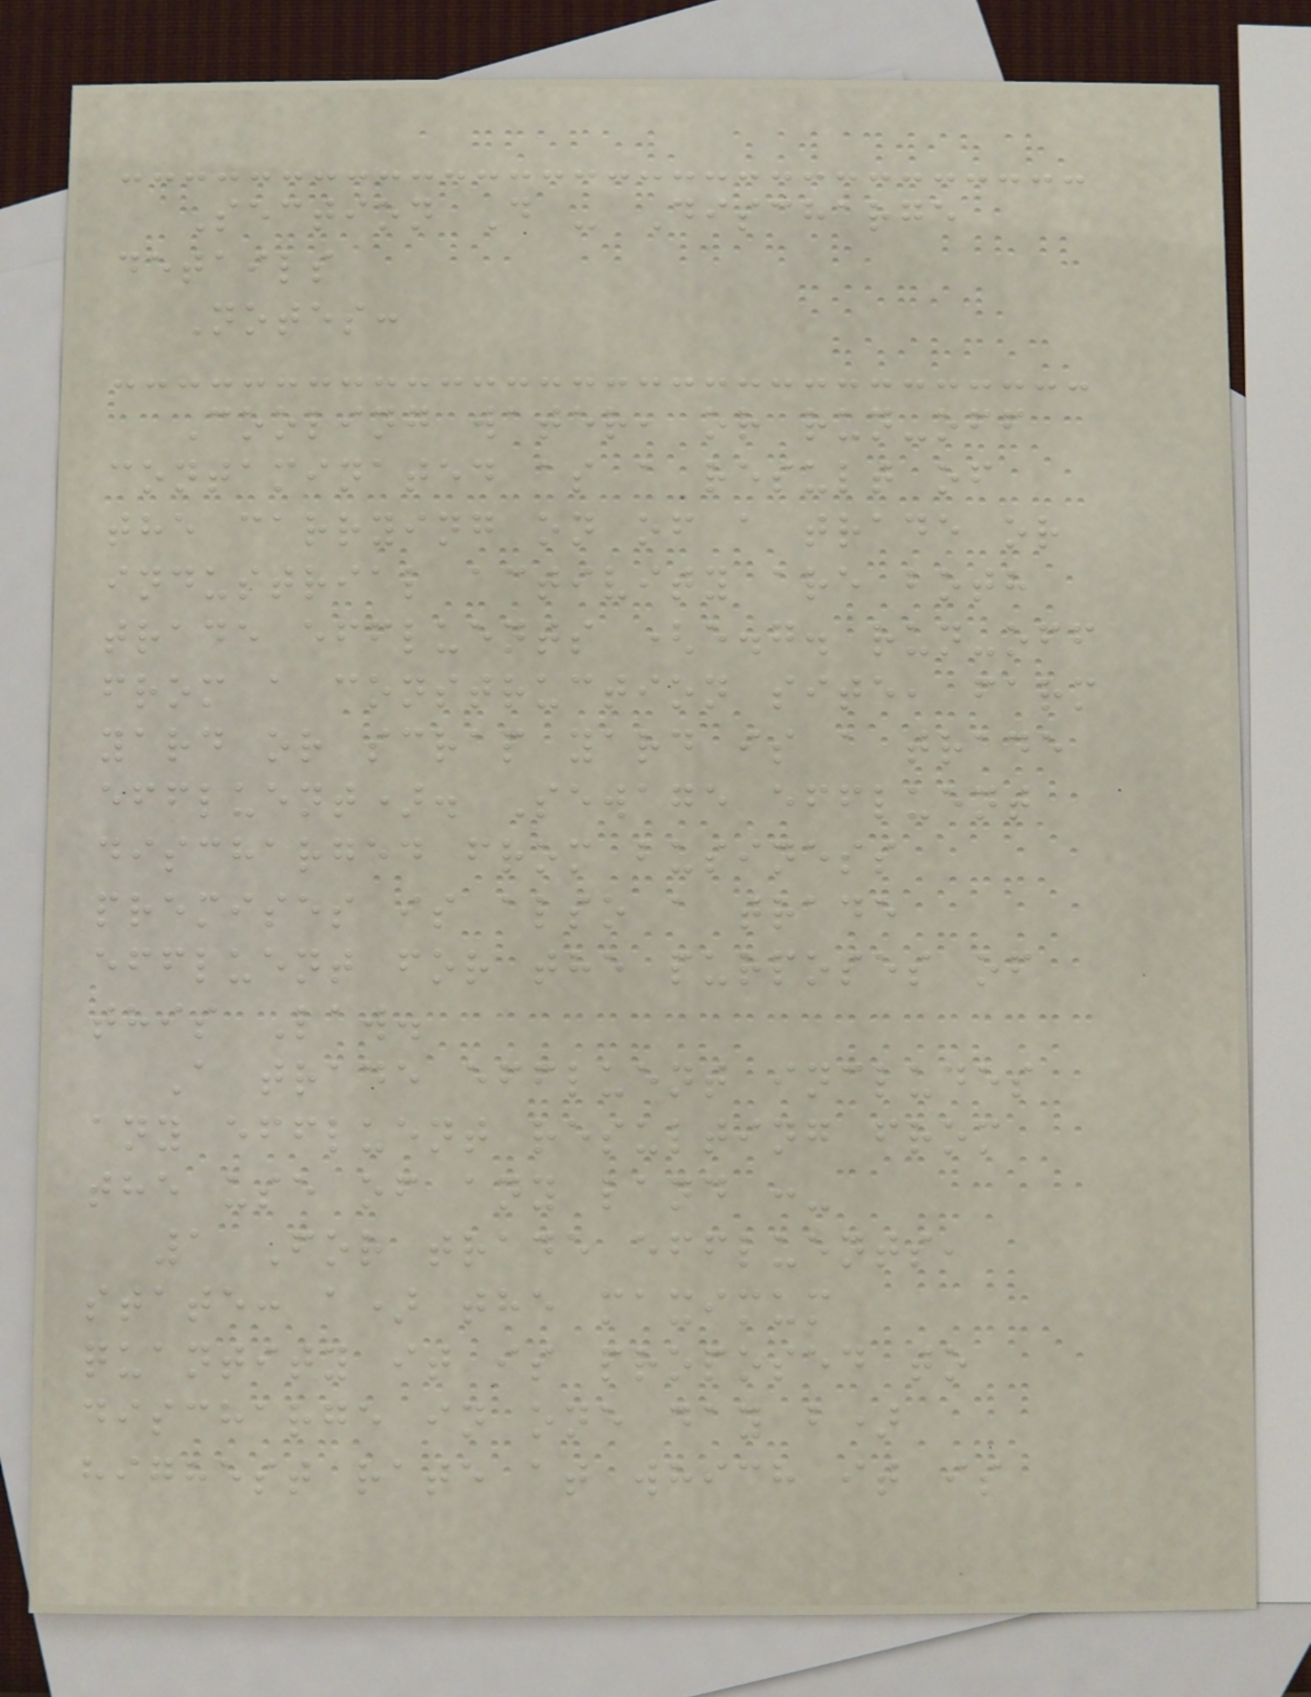Section D - Discharge
details
Notes:
Cooling water, or run-off
contaminated as a result of
the carrying on of a trade or
industrial activity are both
trade effluents (e.g. run-off
from a construction site, farm
yard or scrap yard is a trade
effluent). Sewage effluent
discharged from business
premises is also a trade
effluent for the purposes of
this Law.
A trade effluent includes
any effluent resulting from
the use of any land :-
1 For trade effluents,
state: a) the maximum
quantity it is proposed to
discharge in one day b)
highest rate at which it is
